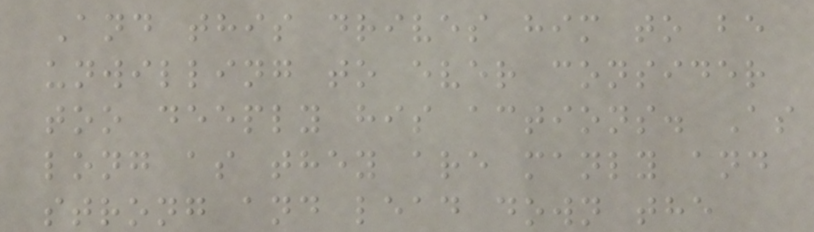And this drives him to be
unwilling to ever consider
too deeply his actions. As
long as they are manly and
strong and lead down the
